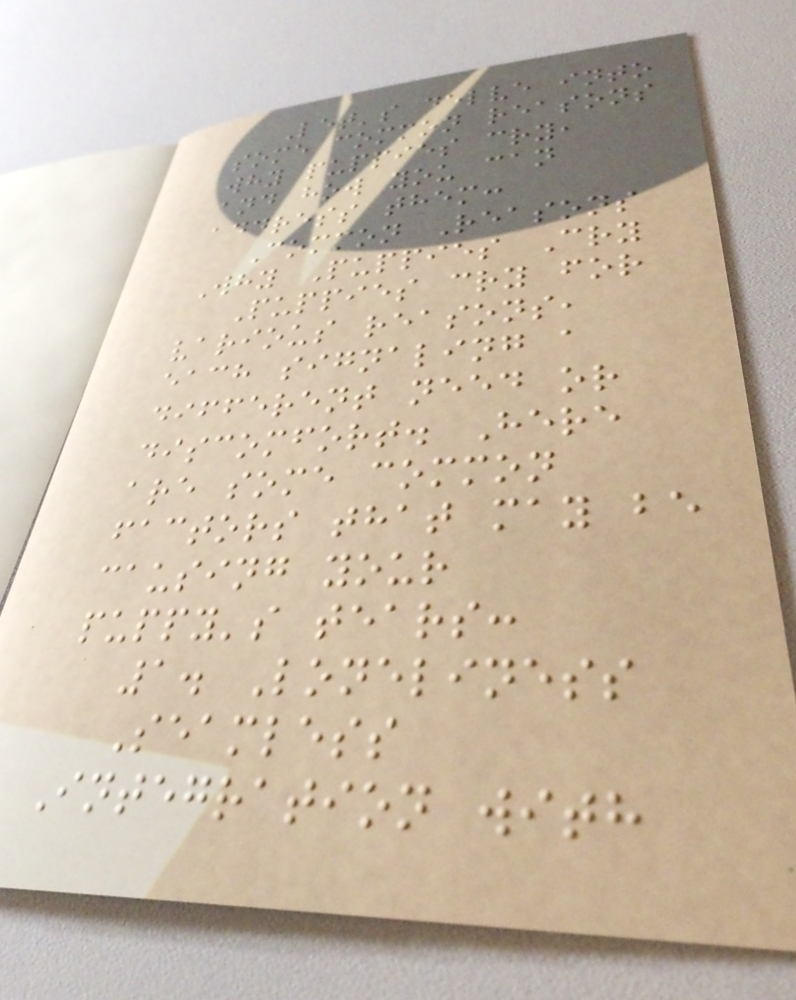Let's delve into
some common reasons
why puppies cry,
and how you can
address them:
Common Reasons
Why Puppies Cry
Puppies cry for
various reasons,
each signaling a
different need or
discomfort. Here
are some common
factors that may be
causing your
puppy's tears:
1. Loneliness
Seamless
Integration with
